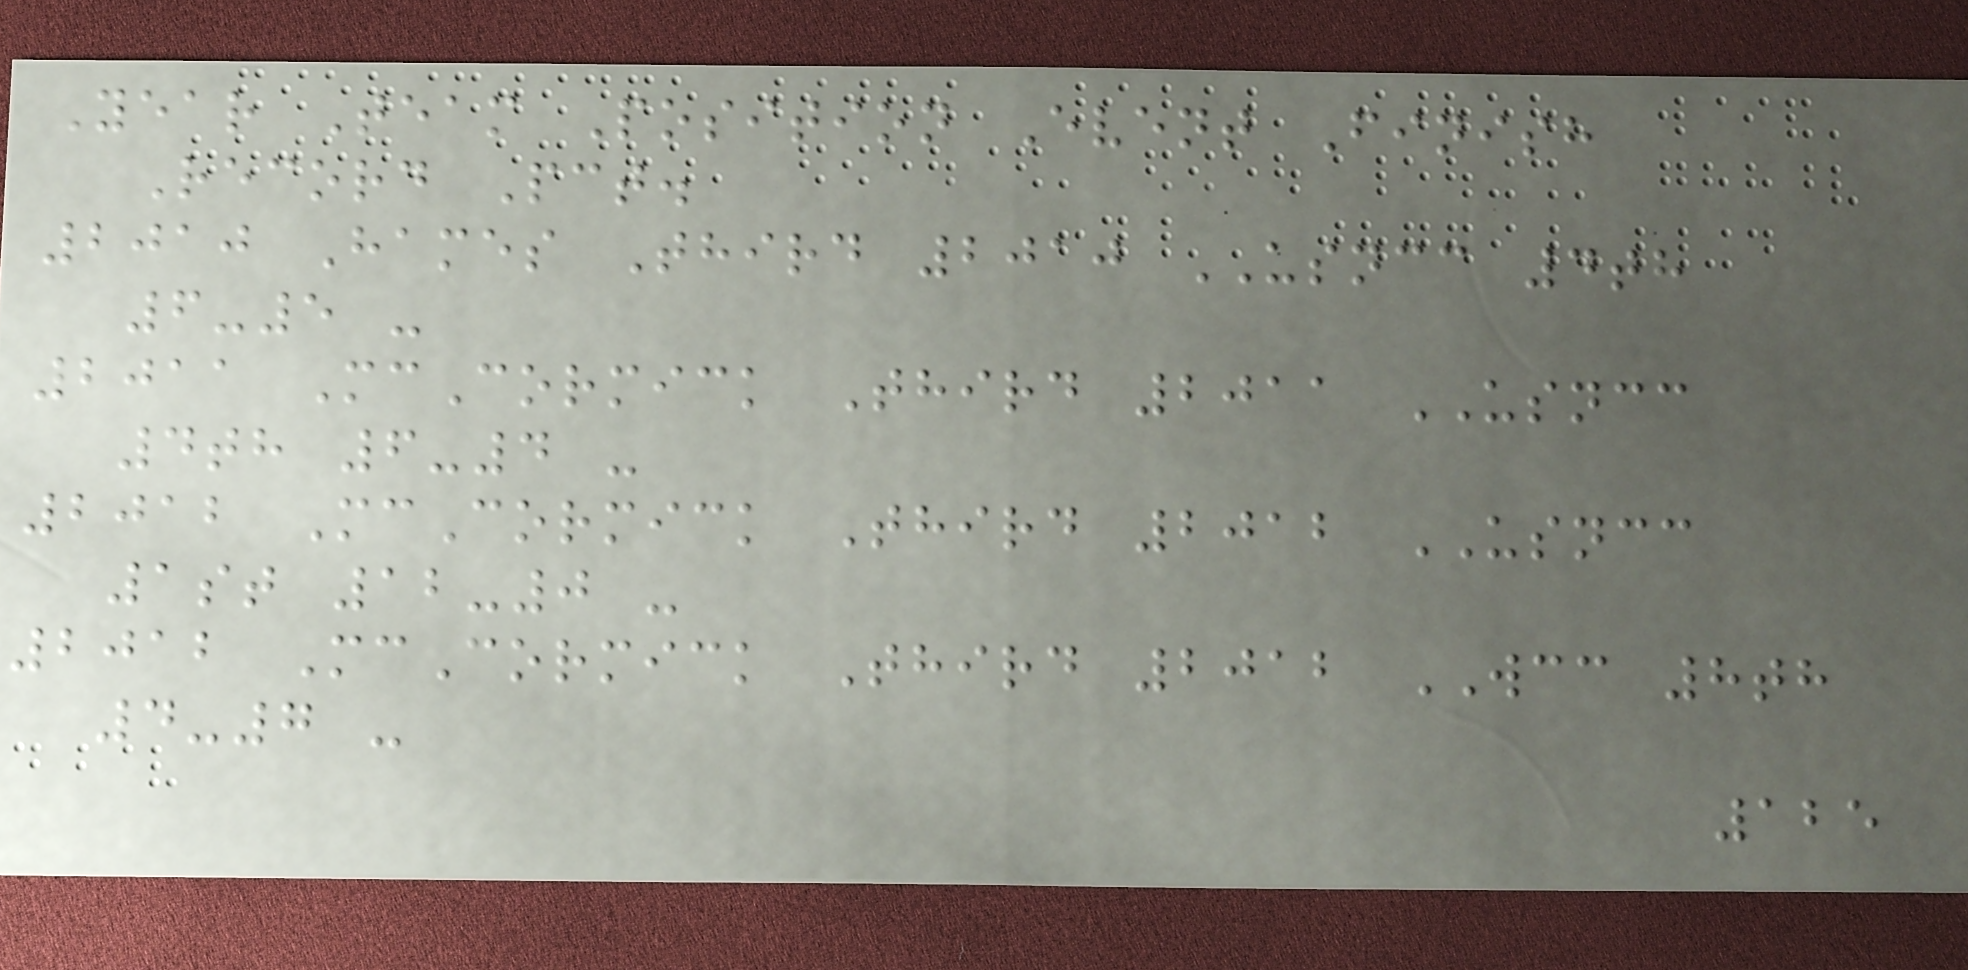Year Team Position Event Finish
Record Pct.
2010 Hames Third 2010 USNCC 4th
6-5 -
2011 McCormick Third 2011 USNCC
4th 6-4 -
2012 McCormick Third 2012 USNCC
1st 12-0 -
2012 McCormick Third 2012 WCC 8th
4-7 -
125
